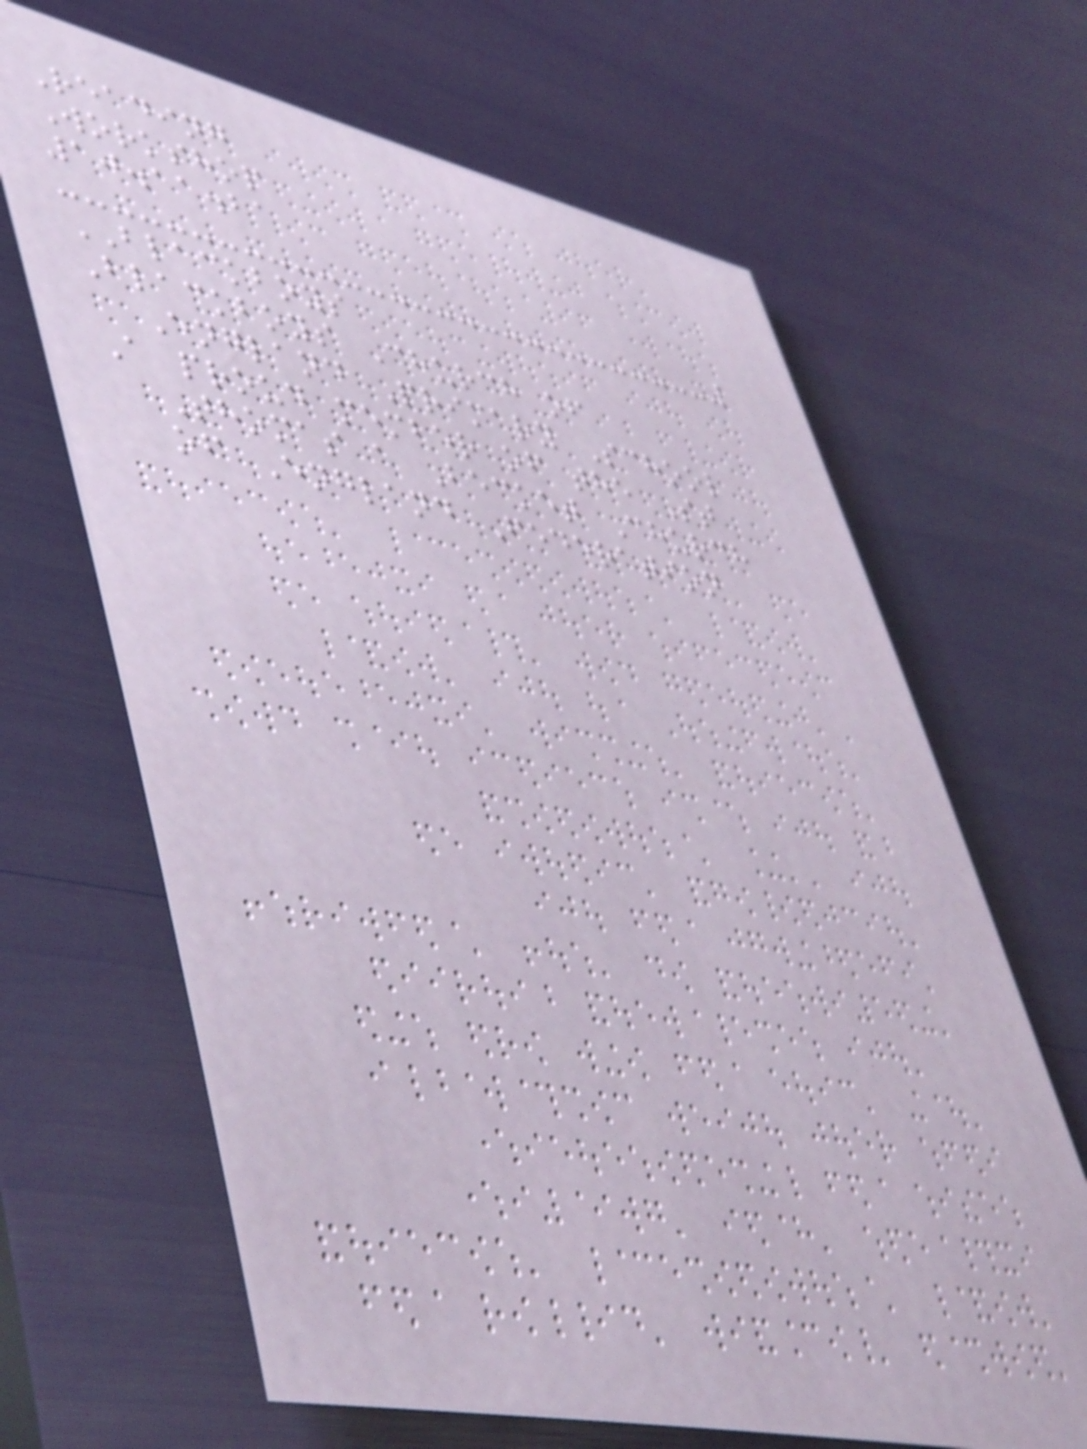Reading
Workshop
10.11.21
BLACKBOYS
Blackboys Church of
England Primary School
A proud member of the St
Thomas a Becket Church
of England Federation
